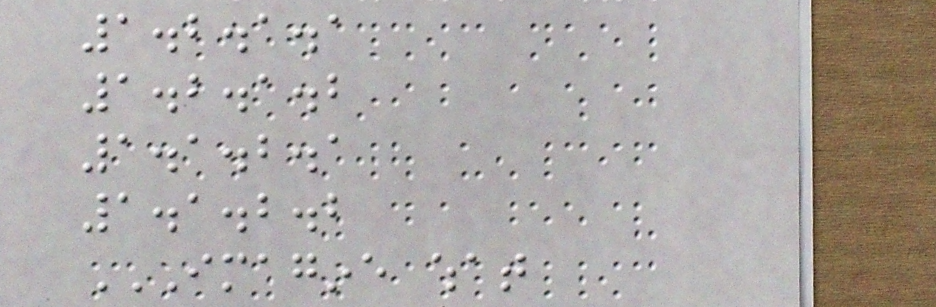1.2.1.1
1.2.1.2
1.1.2.1
1.1.2.2
IMAGINE WHAT
